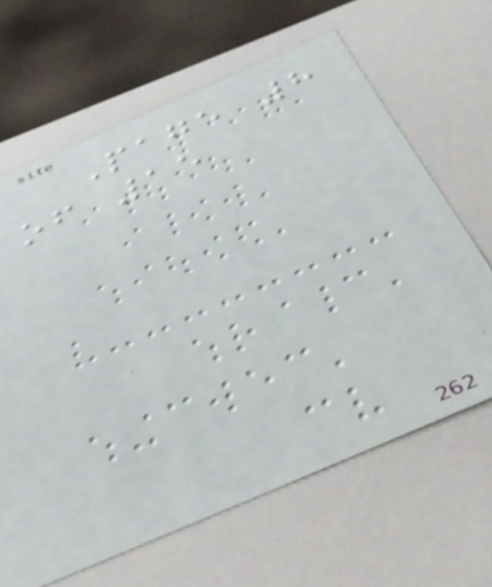Page 8
of 15
